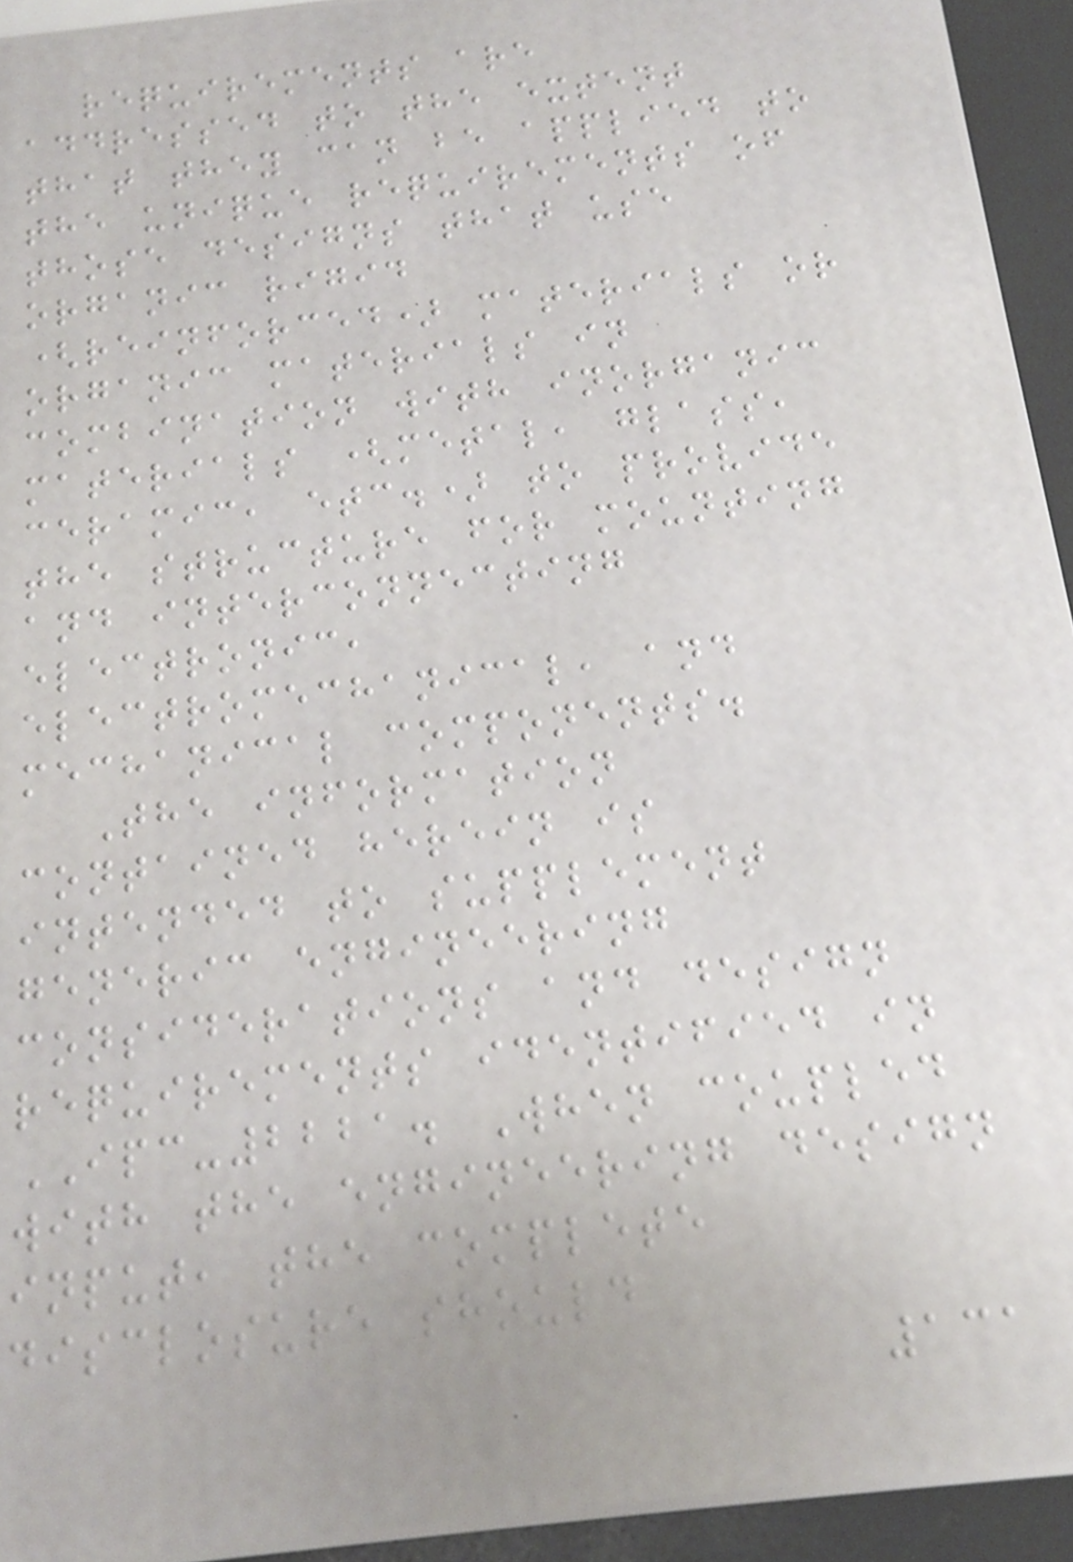requirements are
addressed to the extent
that they can be applied to
the unique requirements of
those designs that use
organic rigid
(reinforced) materials or
organic materials in
combination with inorganic
materials (metal, glass,
ceramic, etc.) to provide
the structure for mounting
and interconnecting
electronic,
electromechanical, and
mechanical components.
The information
contained herein is
intended to supplement
generic engineering
considerations and design
requirements identified in
IPC-2221. When coupled
with the engineering design
input, the complete
disclosure should
131
